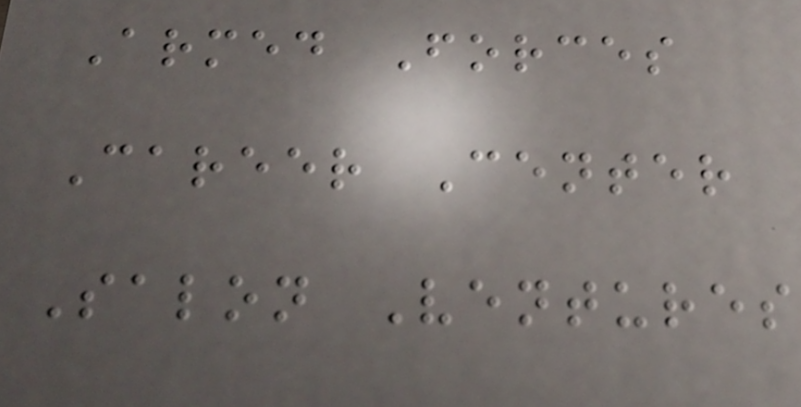Armed Forces
Career Center
Salon Ventures
